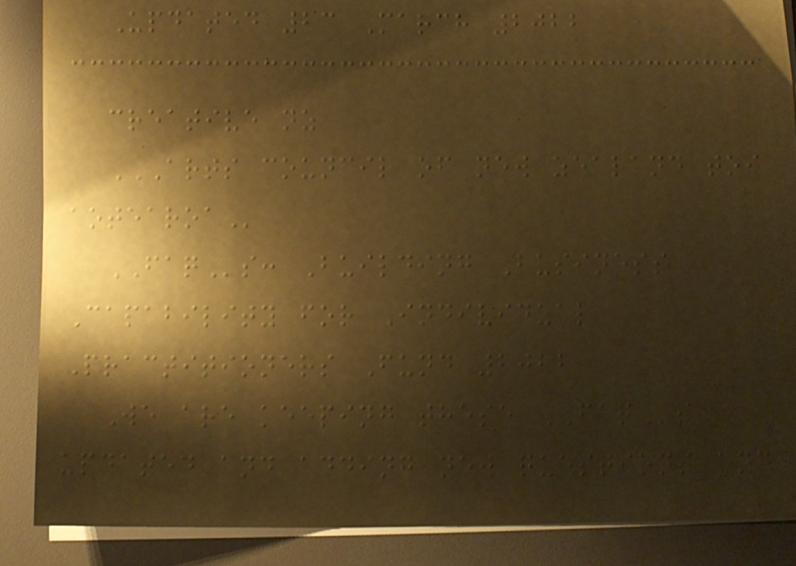Updated 23 March 2022
creative nz
ARTS COUNCIL OF NEW ZEALAND TOI
AOTEAROA
FAQs: Building Business
Capability for Individual
Practitioners Fund 2022
We are keeping these FAQs
updated and adding new questions and
